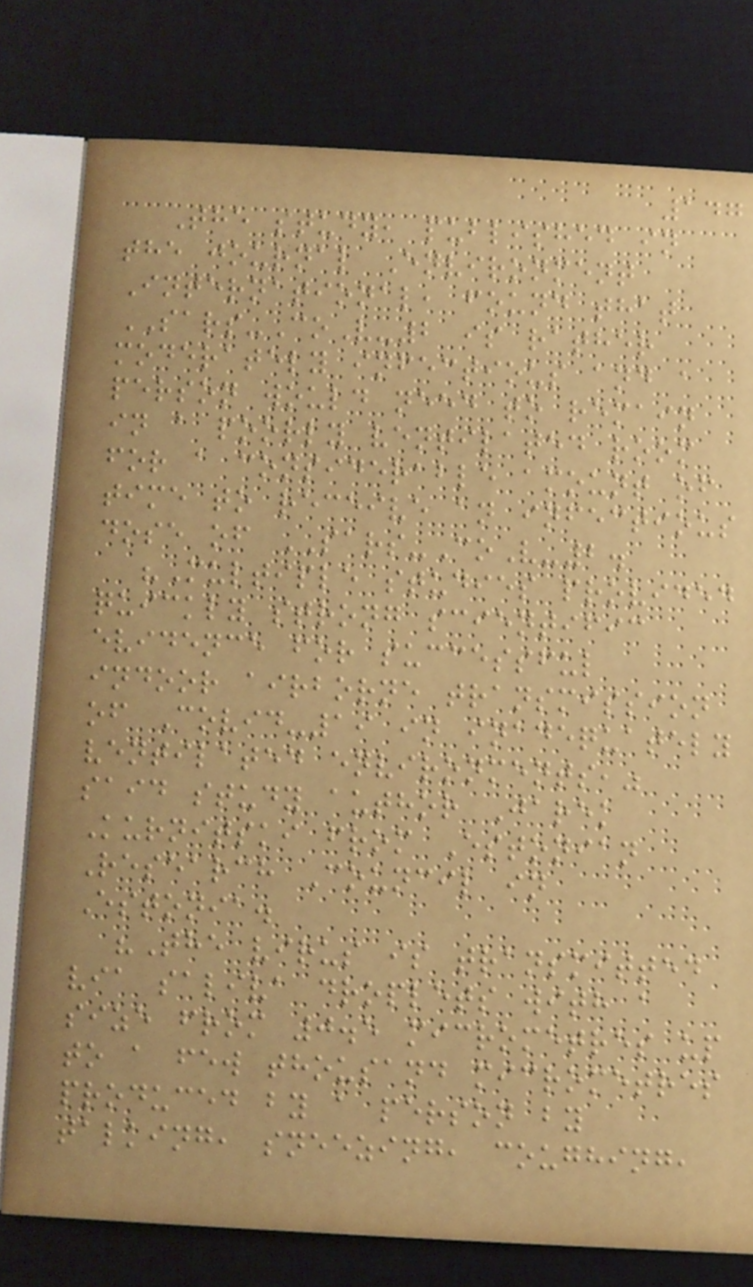147
The study, published in
the journal Environment
International, found that
SARS-CoV-2 is rather
moderately infectious and a
person would need to remain
in a poorly ventilated room
for a considerable amount of
time to receive an infectious
dose of SARS-CoV-2.
"Multiple studies provided
quickly strong scientific
evidence for successful
indoor airborne transmission
of Covid-19 in inadequately
ventilated environments,"
said study author Jarek
Kurnitski from Estonian
Research Council in
Estonia.
"The virus is transmitted
via saliva droplets with a
size from 0.5 micrometres up
to a few thousand micrometres
produced by a person by
talking, sneezing, coughing,
